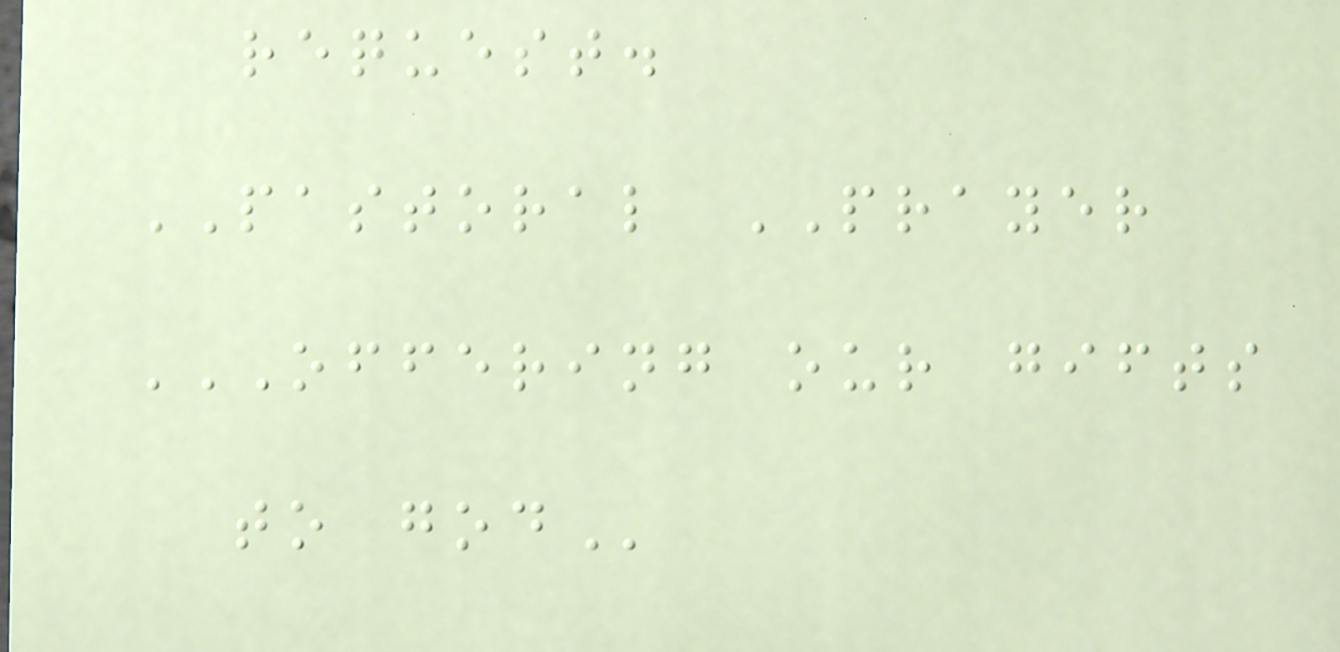request.
PASTORAL PRAYER
OFFERING OUR GIFTS
TO GOD
